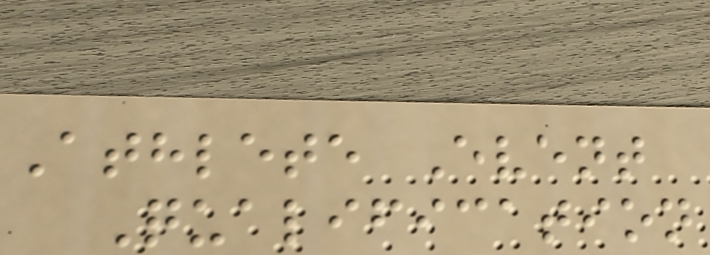Athlete Event
Qualification
